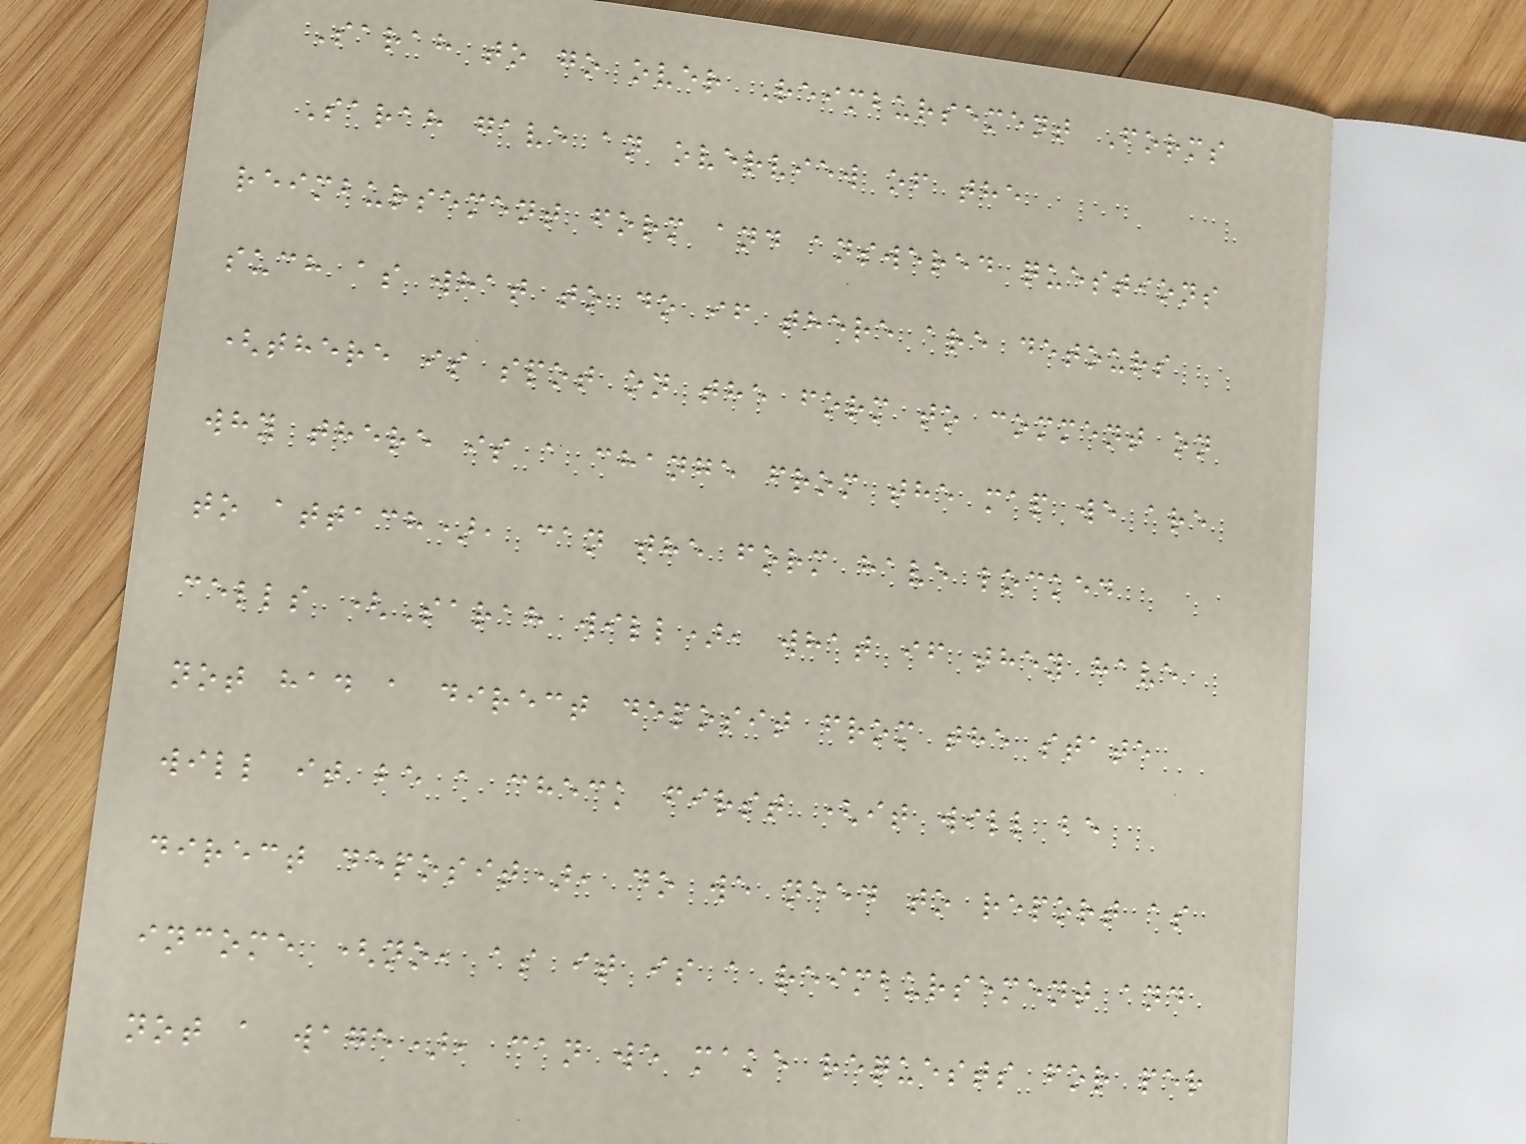Sarah to go over Reimbursement Forms
Sarah gave an overview of the
reimbursement form and answered questions
such as what to do if there are detours
(there is spot on the form to comment on
why there is a change from the map we are
to attach), can the form have locked
cells (Sarah will), what if they have
not had a direct deposit from the state
will it be a check first (it will be
direct deposit), do we need to report as
income (no, as it is a reimbursement and
not a wage), can we make requests for per
